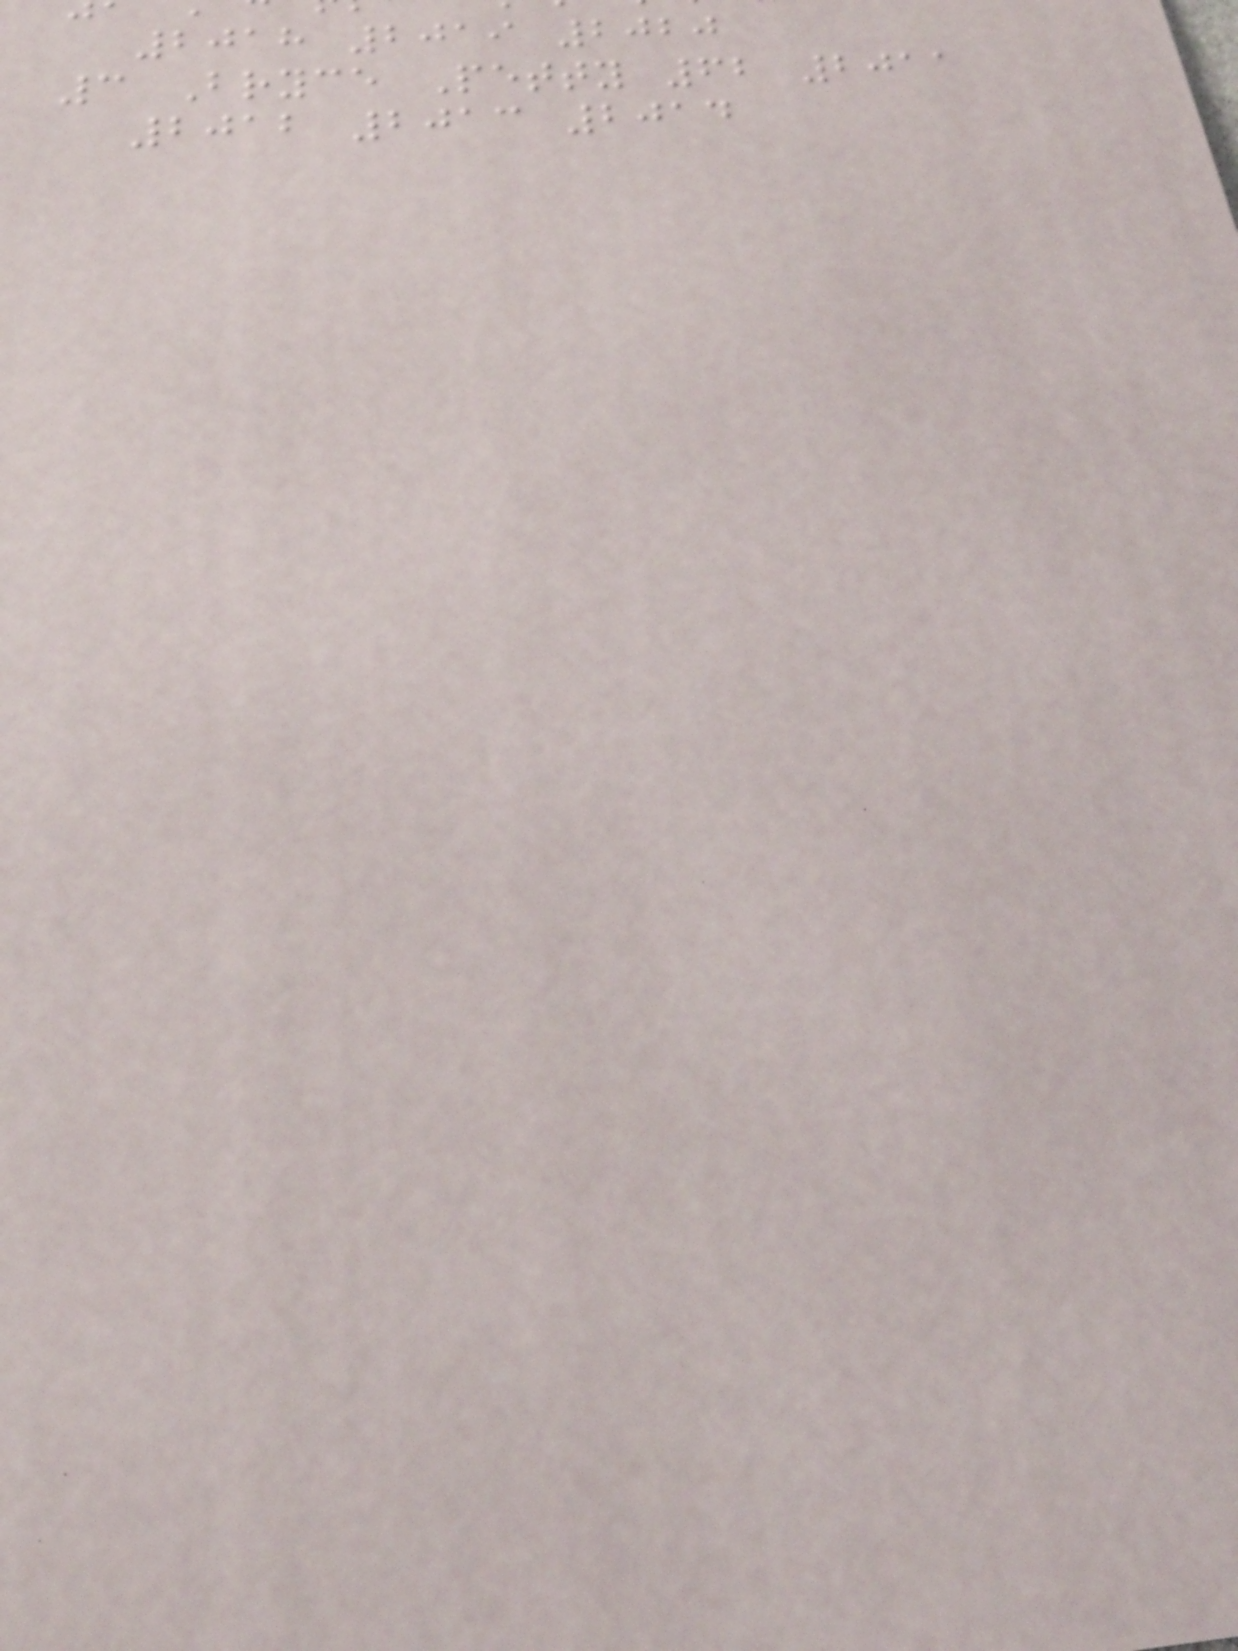2018 2019 2020
3 Bryce Petty 62 2011
2012 2013 2014
